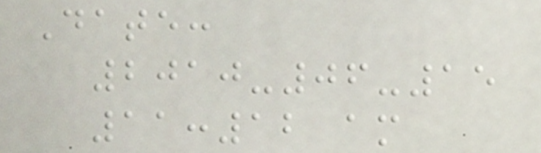Date:
2010-06-15
11:12 am
